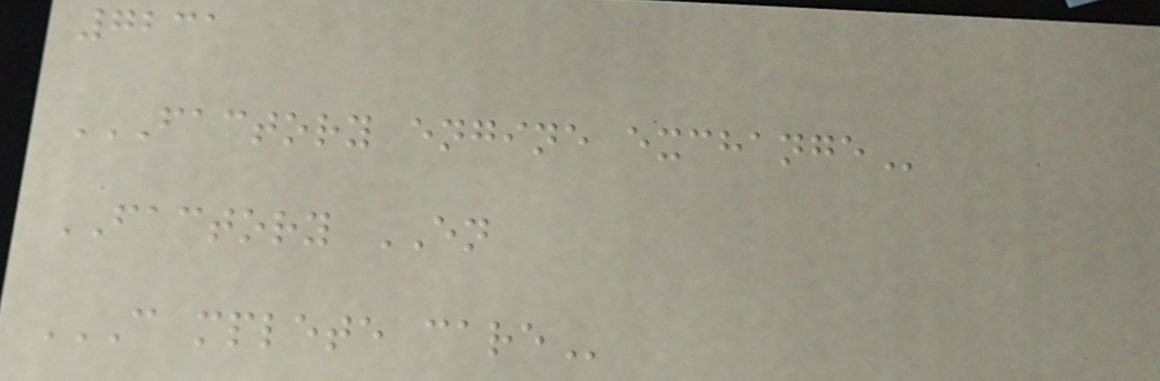7231
FACTORY ENGINE EXCHANGE
FACTORY EN
C MPLETE CARE
